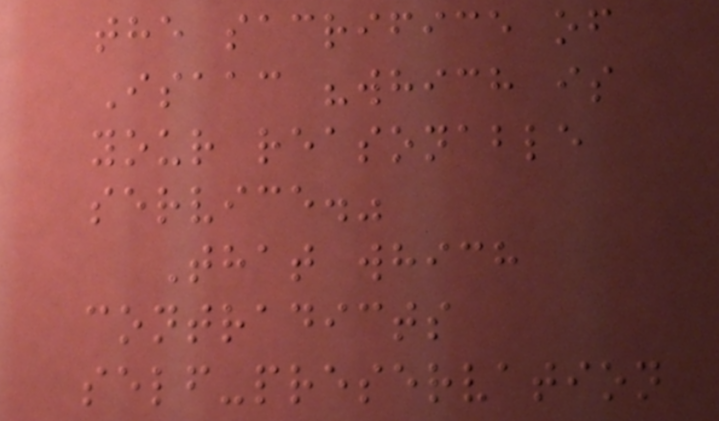the sacrifice of
Isaac "which is
your reasonable
service."
That which
contradicts
self-preservation
